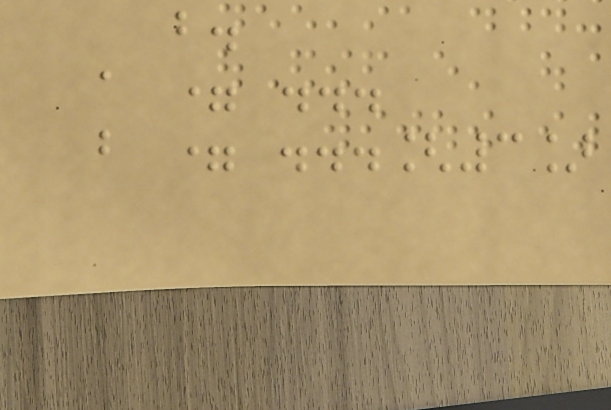b.
a = ...
b = ...[3]
